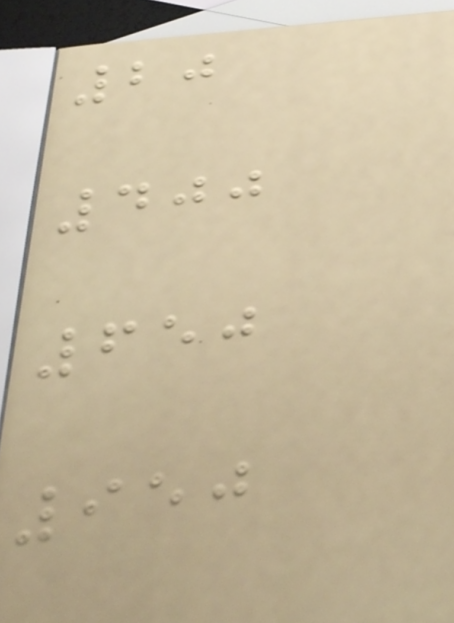20
400
650
950
